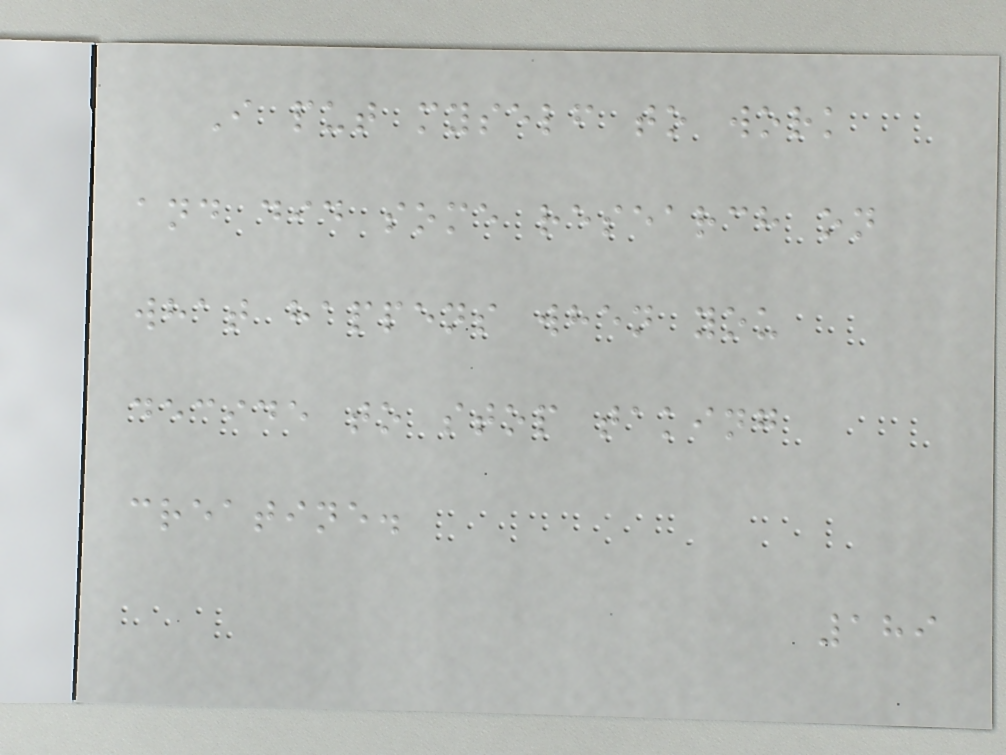I put myself to work
and did some research on
what happens when you
decide to stop taking
creatine.
189
